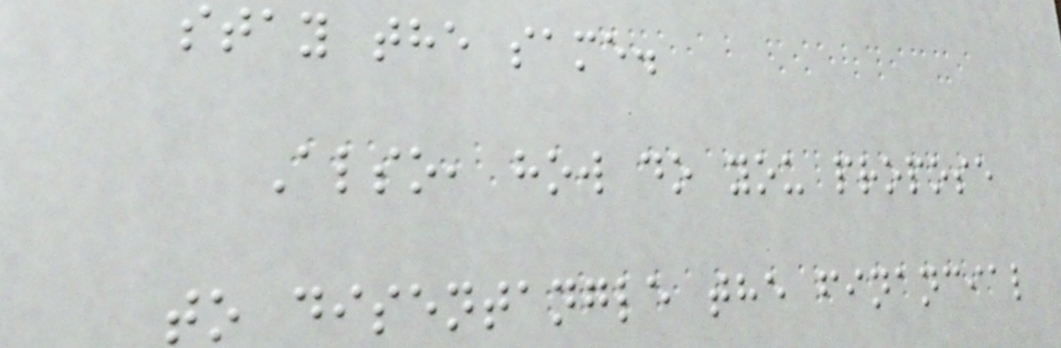stay the same.
Also, how do you propose
to disentangle the financial
